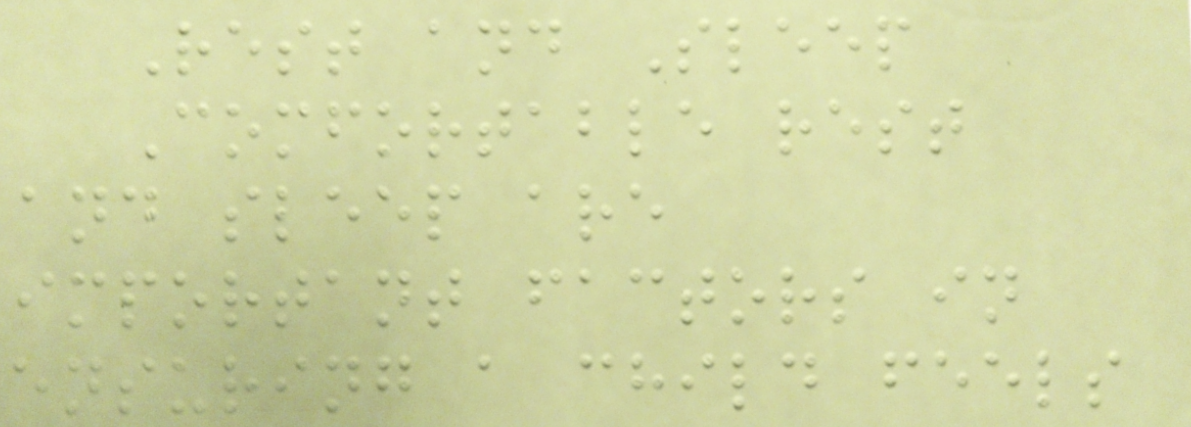Rest and Sleep
Comfortable rest
and sleep are
important factors in
ensuring a child feels
